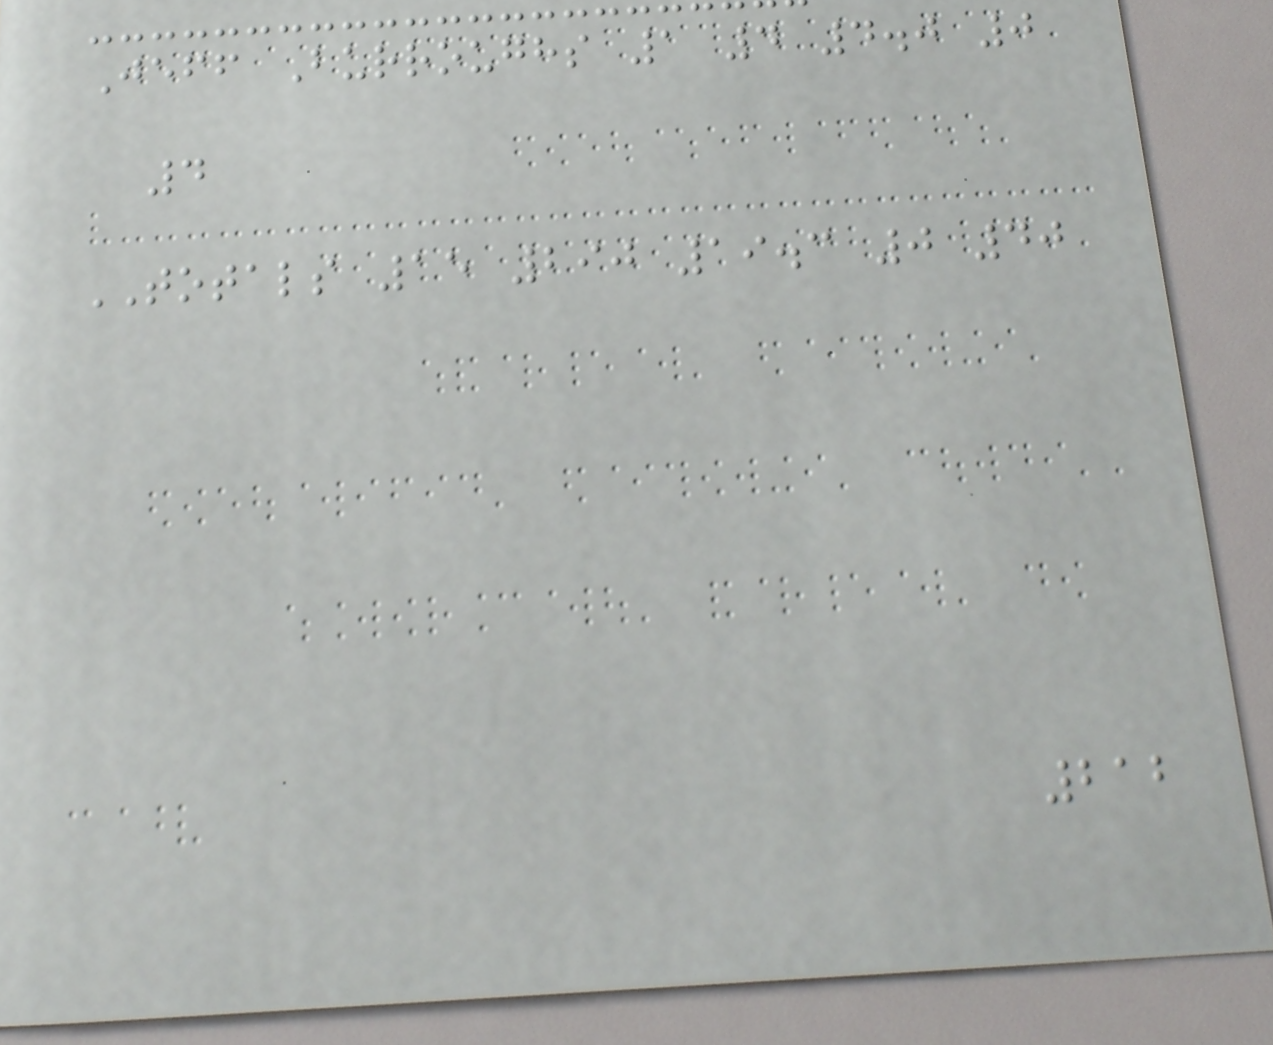Jeff Burroughs 1 4 4.0 0
4
TOTALS 15 290 19.3 0 40
212
